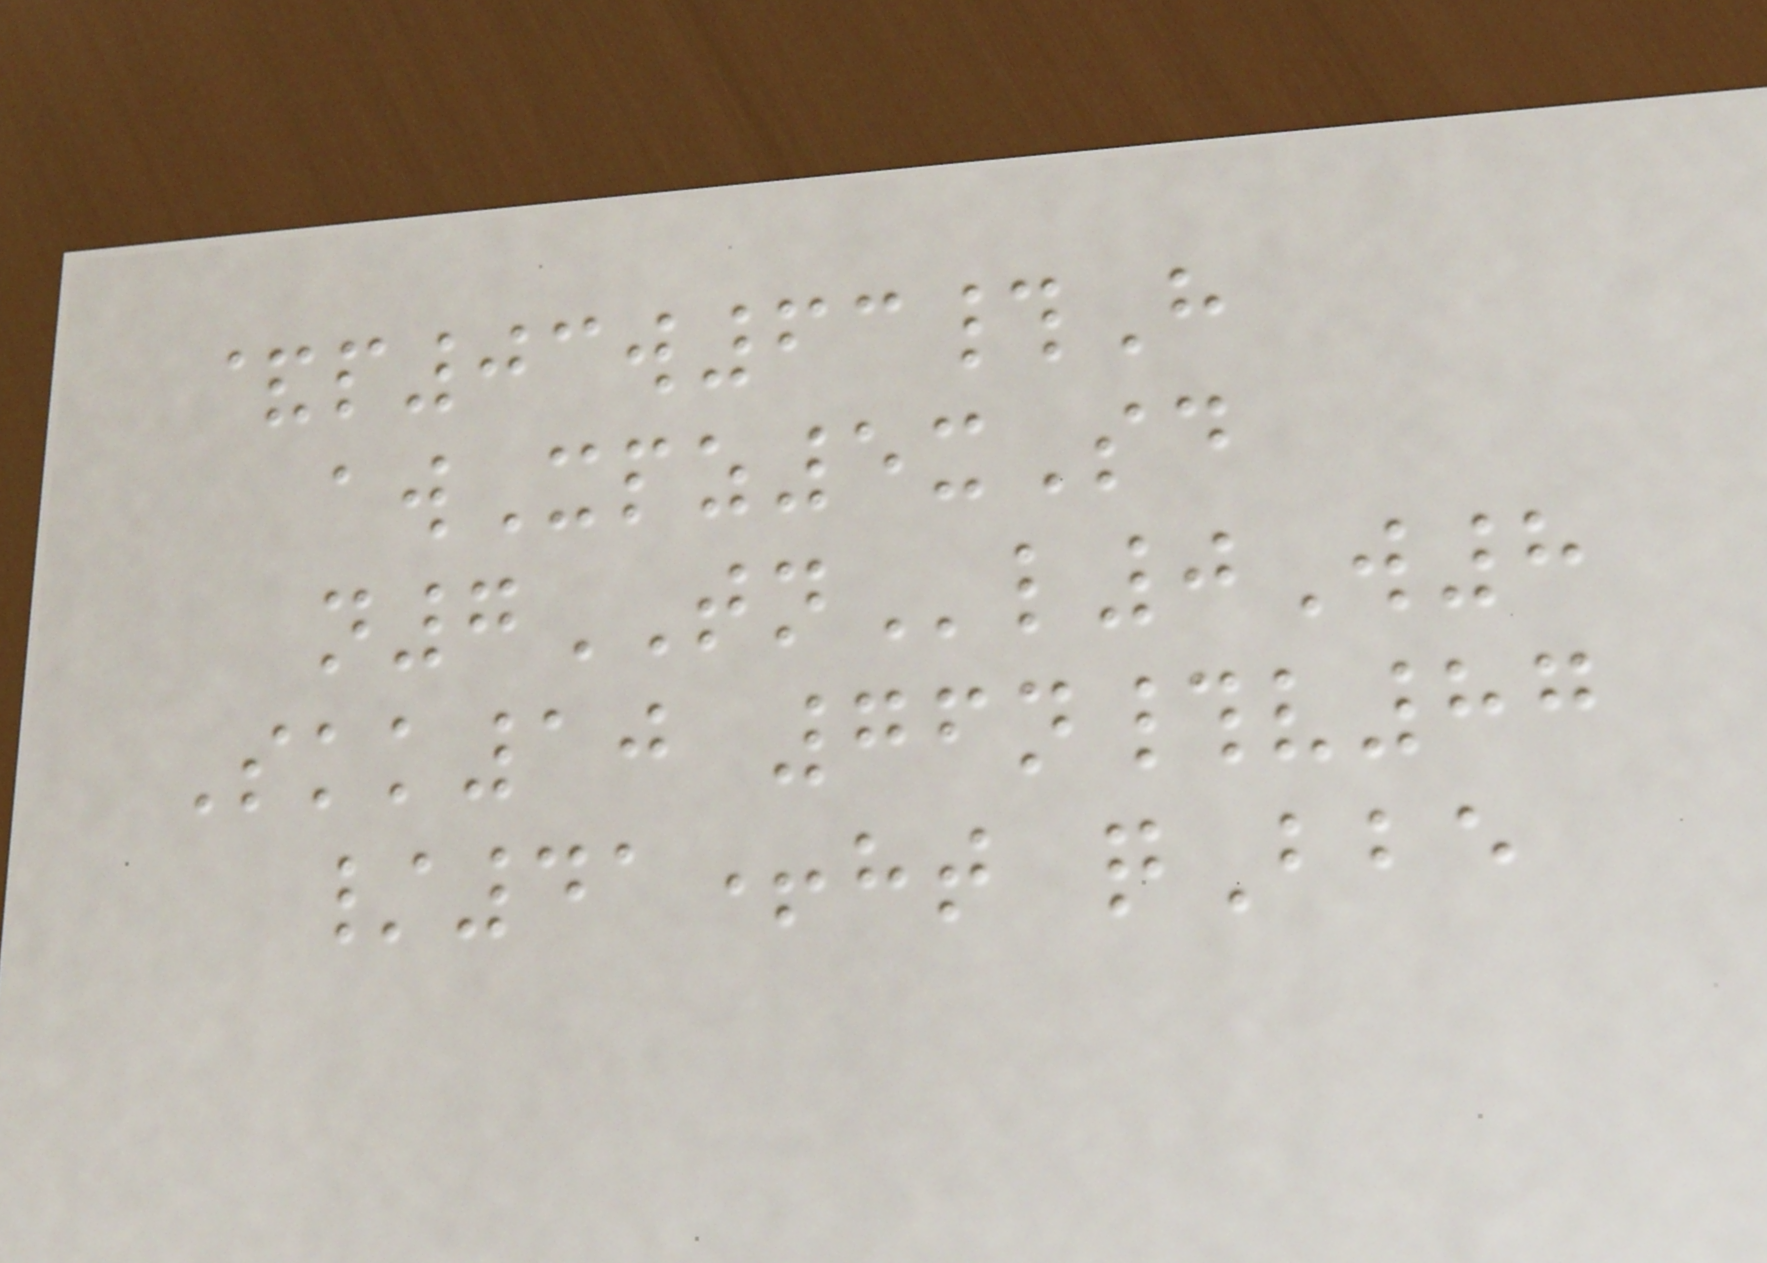&p03w63#H
awXpz5xSd
n7TNl0W8
Skk10 76n#v87
/41+ht qBbe
